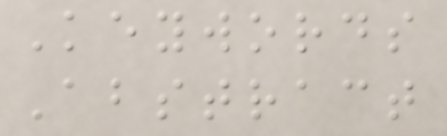Keywords
Abstract
